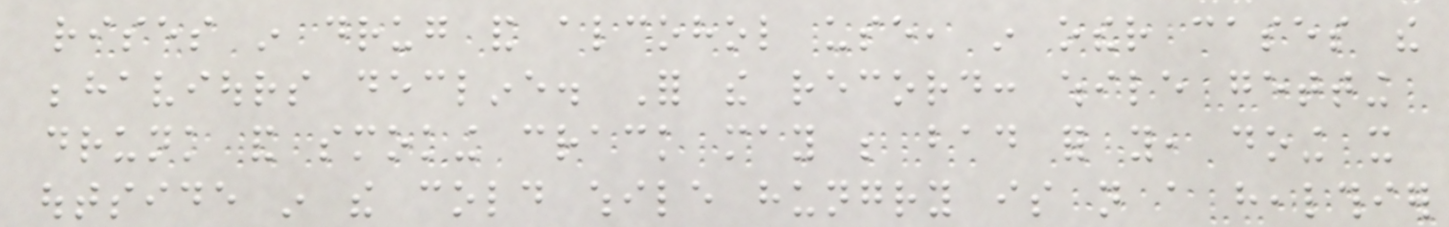rises in drug and alcohol use, in other cases the
behaviours decline. For the record: while getting
drunk and smoking crack may be bad for you, doing it
outside in the cold while hungry is not a healthier
